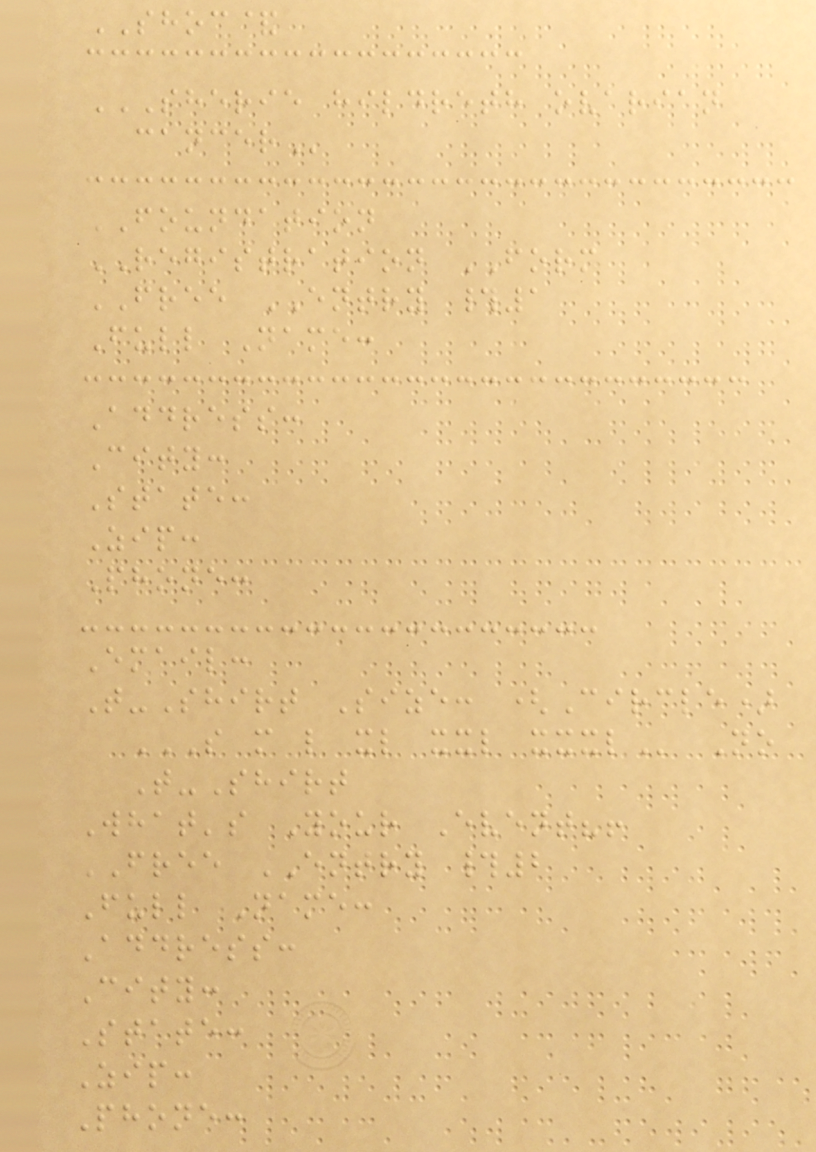SHOC&
SHERIE HILDRETH OVARIAN
CANCER
FOUNDATION
REGISTRATION FORM
FREE ENTRY #1
Full Name:
Address:
City:
State:
Zip:
Phone:
Email:
T-Shirt Size: (Circle)
S M L XL XXL XXXL No
T-Shirt
What's Your Event?!
FREE ENTRY #2
Full Name:
Address:
City:
State:
Zip:
Phone:
